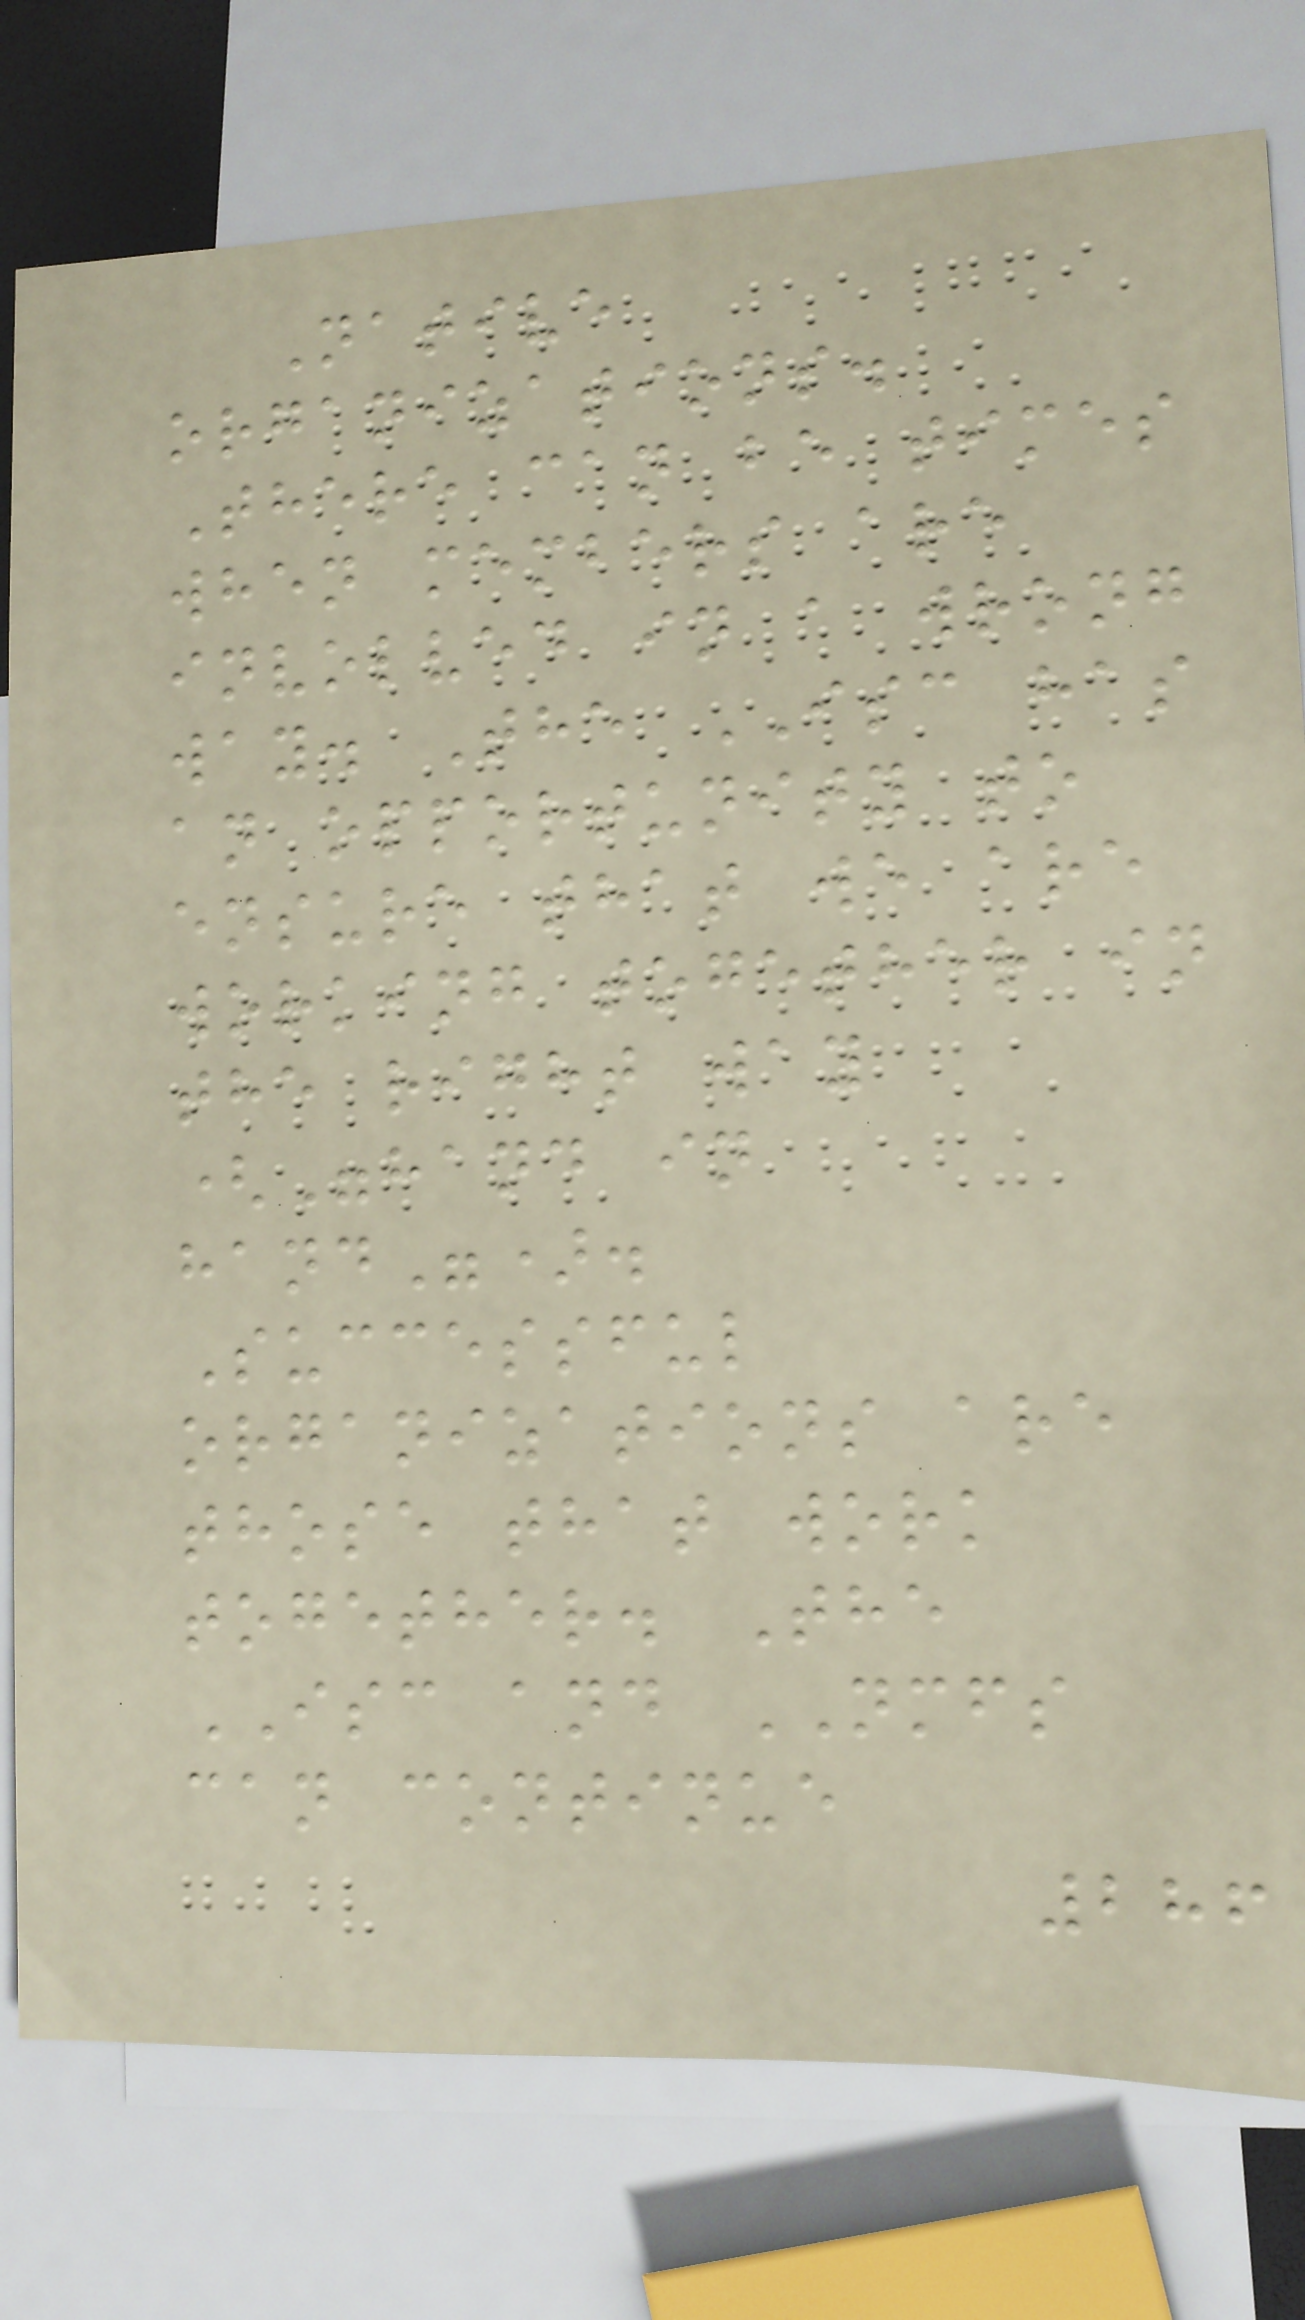Native
organizations.
There can be times
when members are
involved in a wrong
way. The ISC has
an opportunity to
ensure that we are
working together in
the right way
("hand in
hand").
Successful
organizations are
those that work
together. The
ISC and NMFS
can continue
286
